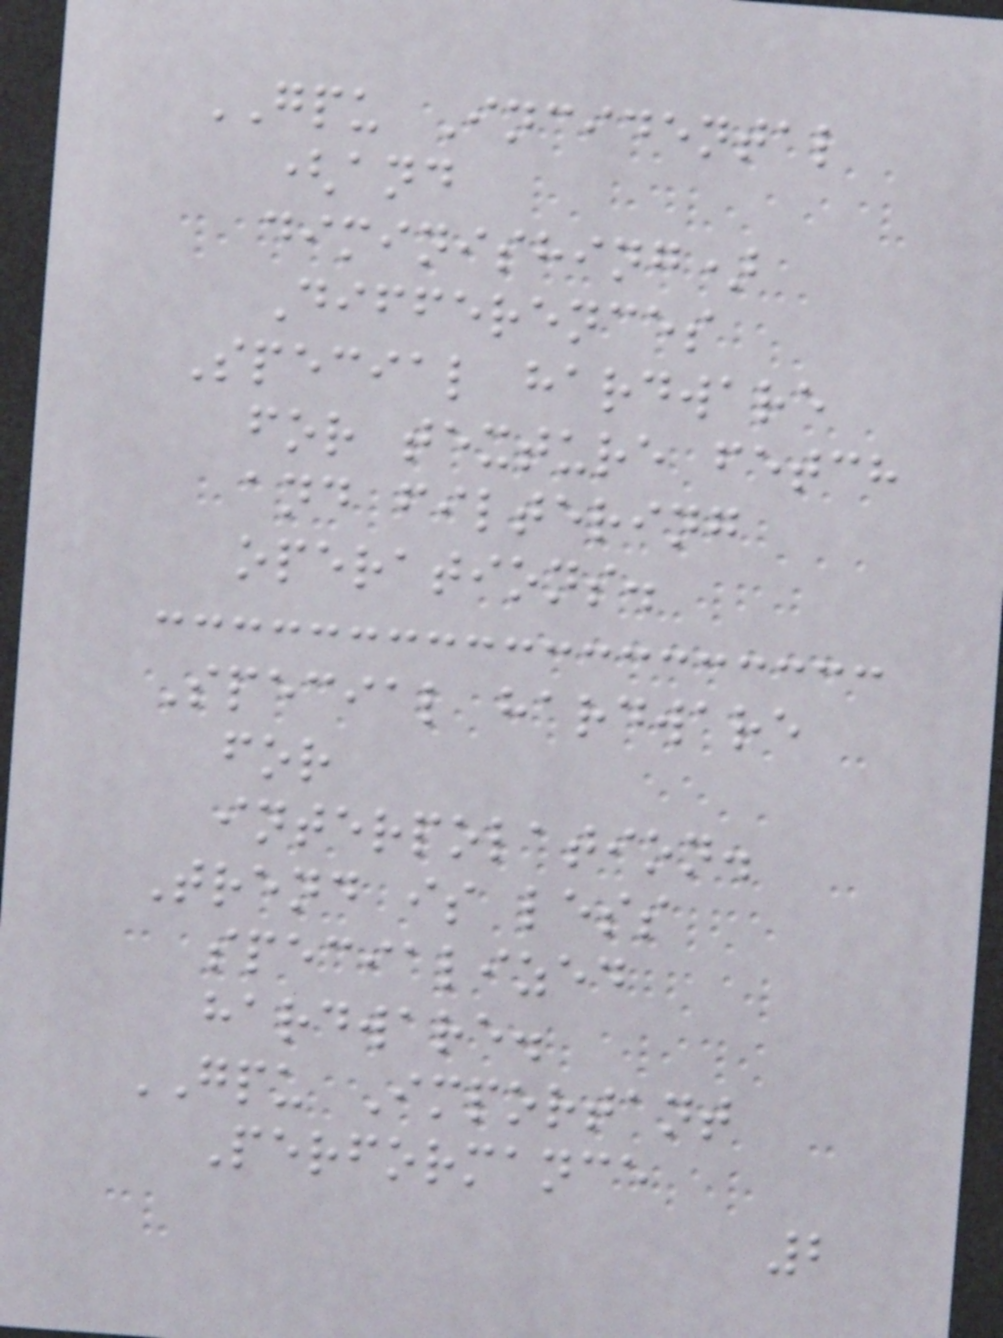GPU Incidental
(and
diminishing)
Differences
Special hardware
for texture fetch
and filtering
operations.
Special hardware
for
interpolation.
Trend is less
specialized
hardware.
GPU Important
Performance
2
